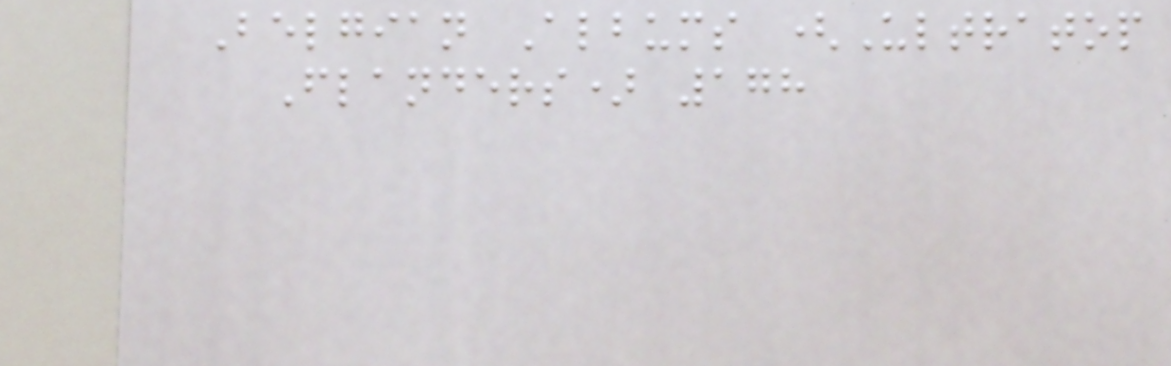Belgian Albums (Ultratop
Flanders) 178
